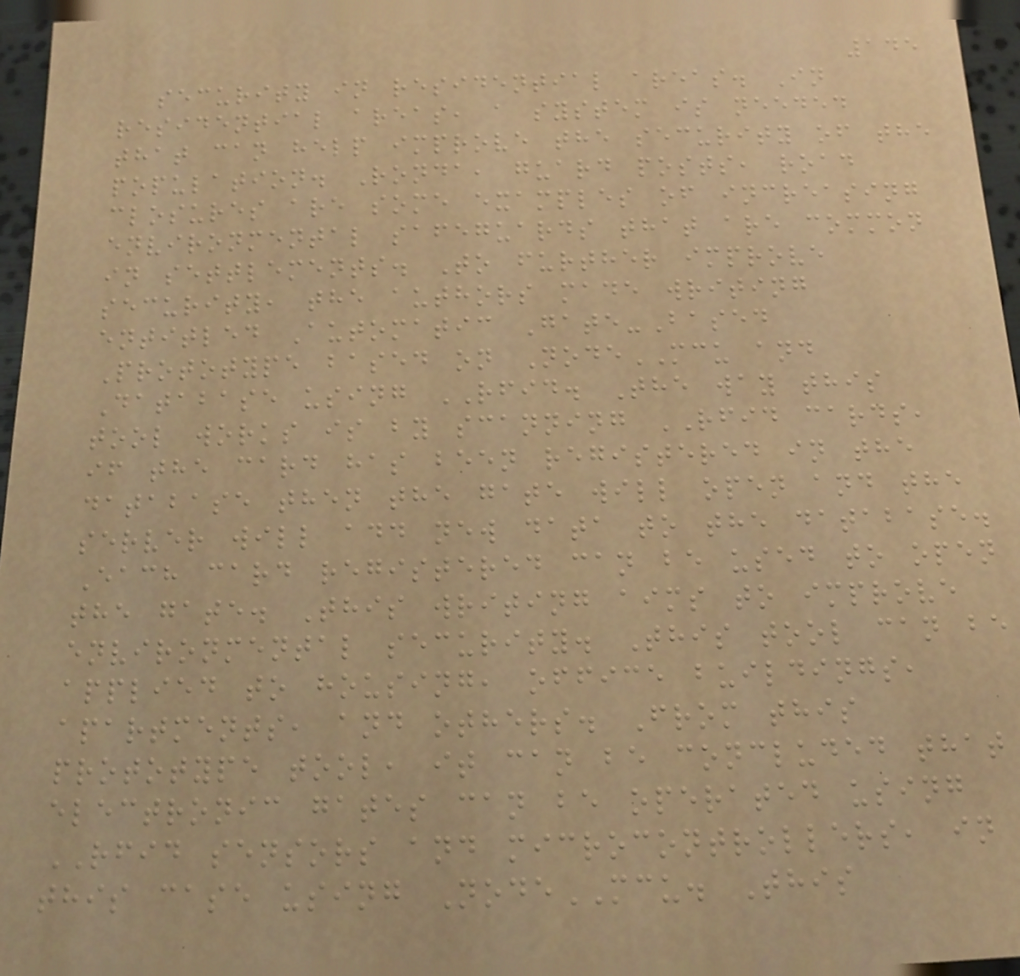145
security in residential areas. In
residential areas, a system is needed
that can help improve the security of the
population. Ronda, guard posts, road
closures are some examples of increasing
environmental safeguards that are common
in settlements. To further improve
security, the authors made writing
entitled Automatic Gate-Based
Prototype based on NodeMCU and
Database using RFID. The way this
tool works is by scanning RFID cards,
if the card has been registered in the
database then the gate will open and the
server will add new data to the database.
Each card registered can be used to open
the gate. This writing aims to improve
environmental security. This tool can be
applied to housing, office buildings,
apartments, and others. From this
prototype tool, it can be concluded that
electronic gates can be operated using
RFID sensors and microcontrollers, in
this case using NodeMCU. This
